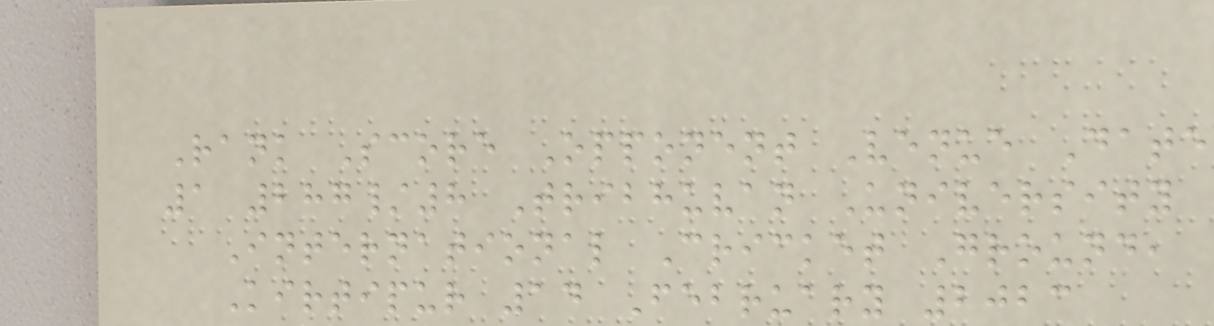Rank Score Opponent Venue Date
1 287/8 Tribhuvan University
International Cricket Ground,
Kirtipur 14 February 2023
